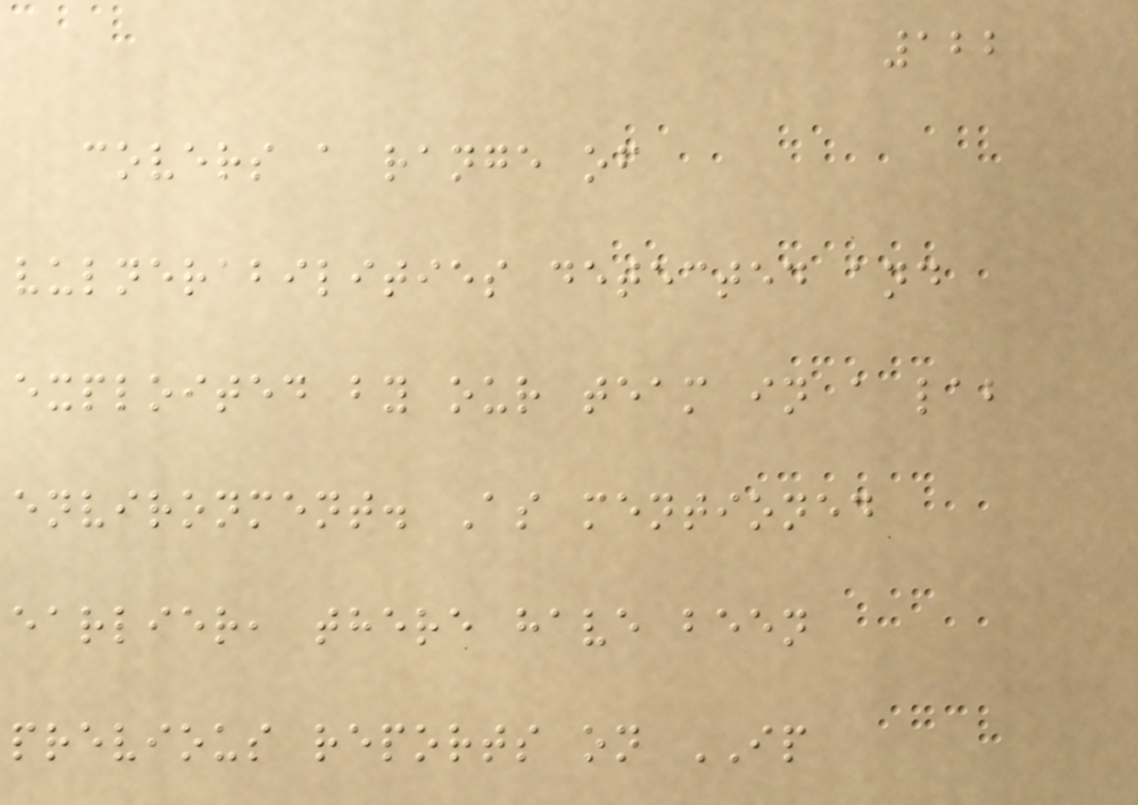122
covers a range of
vulnerabilities detected and
exploited by our team in a lab
environment. As mentioned
earlier, there have been
previous reports on IP
